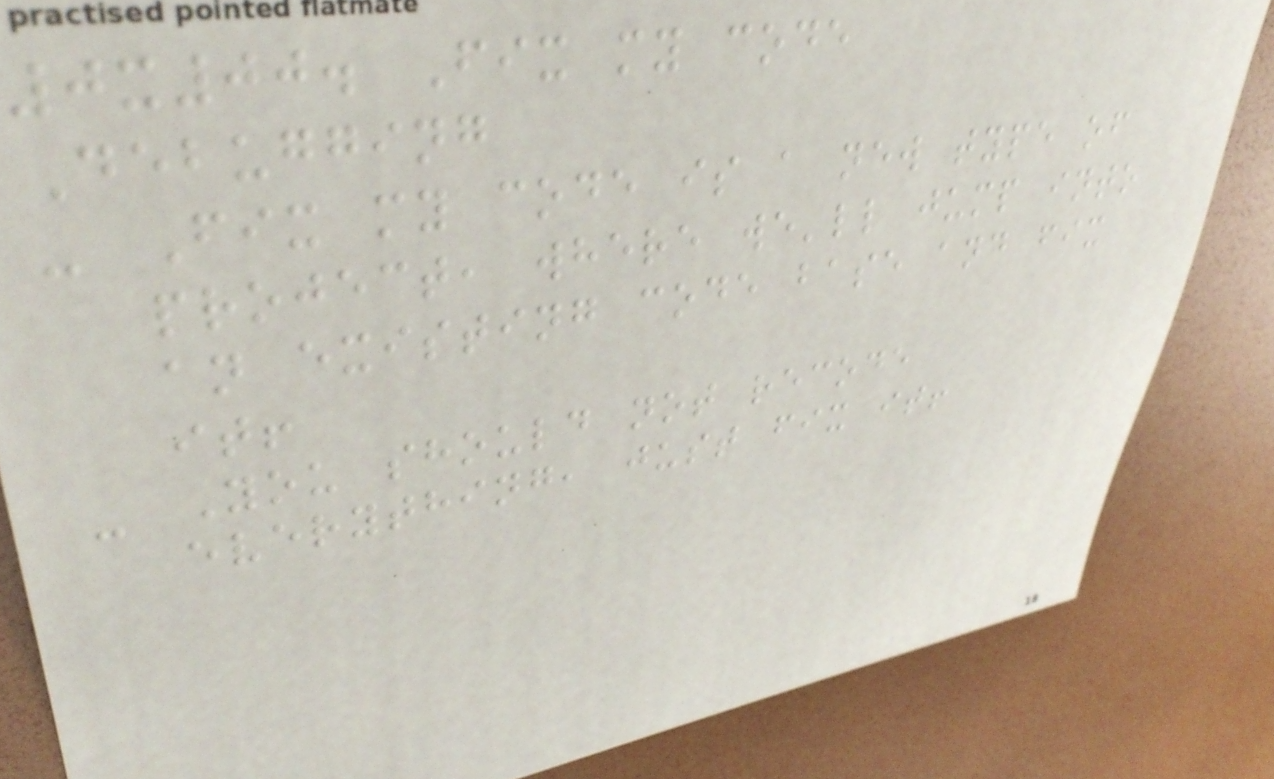0x00. Fix my code
Debugging
- Fix my code is a new type of
project, where we'll jump into
an existing code base and fix
it!
- You should not recode
everything, just fix it!
